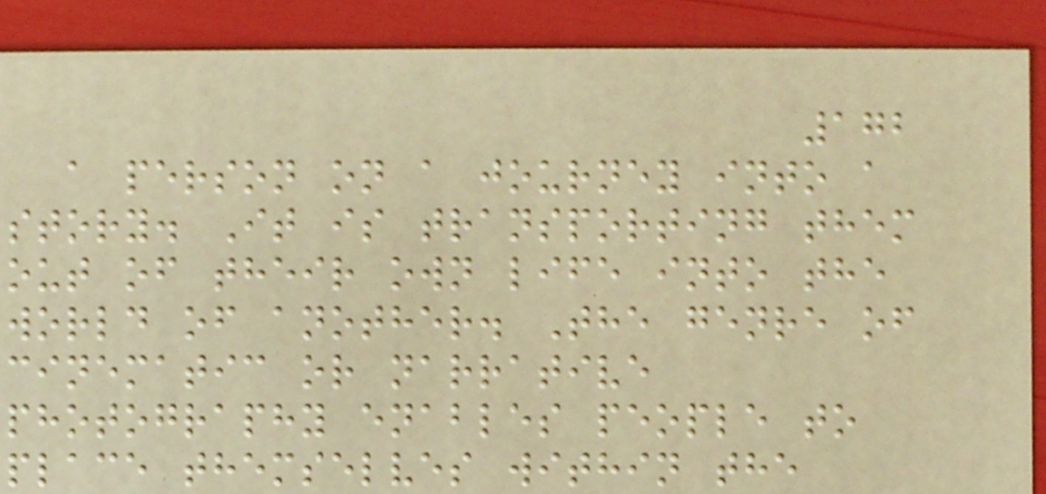172
a person on a journey into a
story. It is transporting them
out of their own life into the
world of another. The genre of
cinematic or narrative
photography enables people to
place themselves within the
